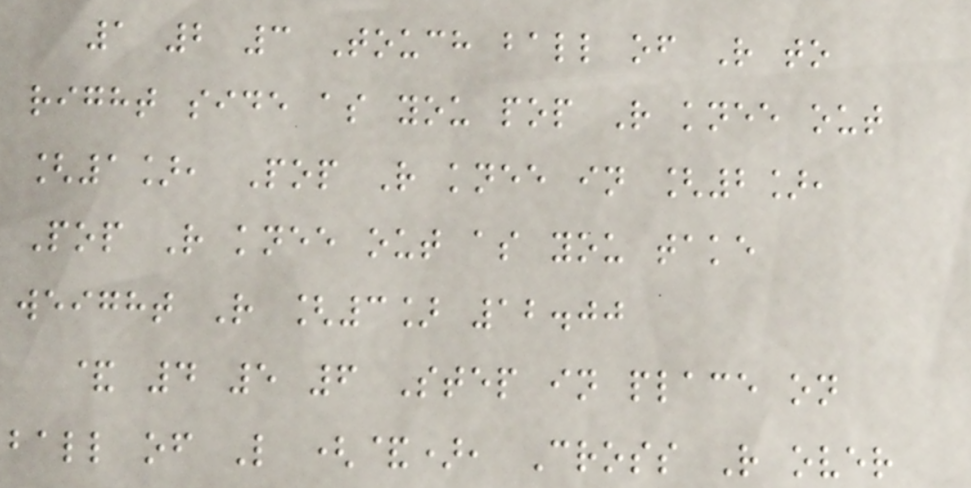1 2 3 Touch ball of R to
right side as you pop R knee out
[1], Pop R knee in [2],
Pop R knee out as you take
weight R [3] 12.00
& 4 5 6 Step in place on
ball of L (&), Cross R over
